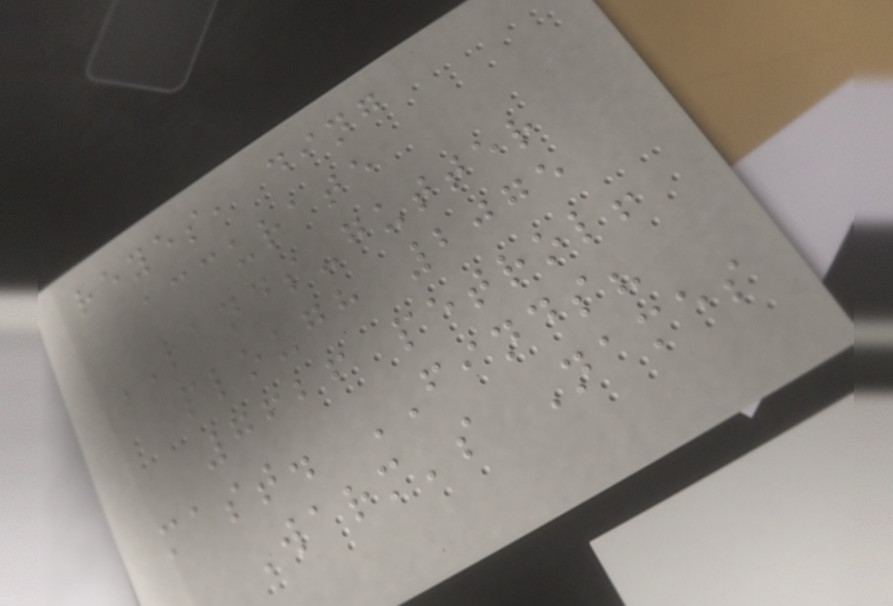reyes, ding
accurate
LANDS-gutter
plough 2075
7626 petrol!
mast. FINDS?
Warm's Names
